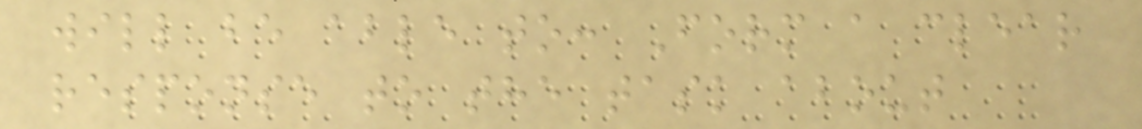will be able to: Form a clear
response to the task about
